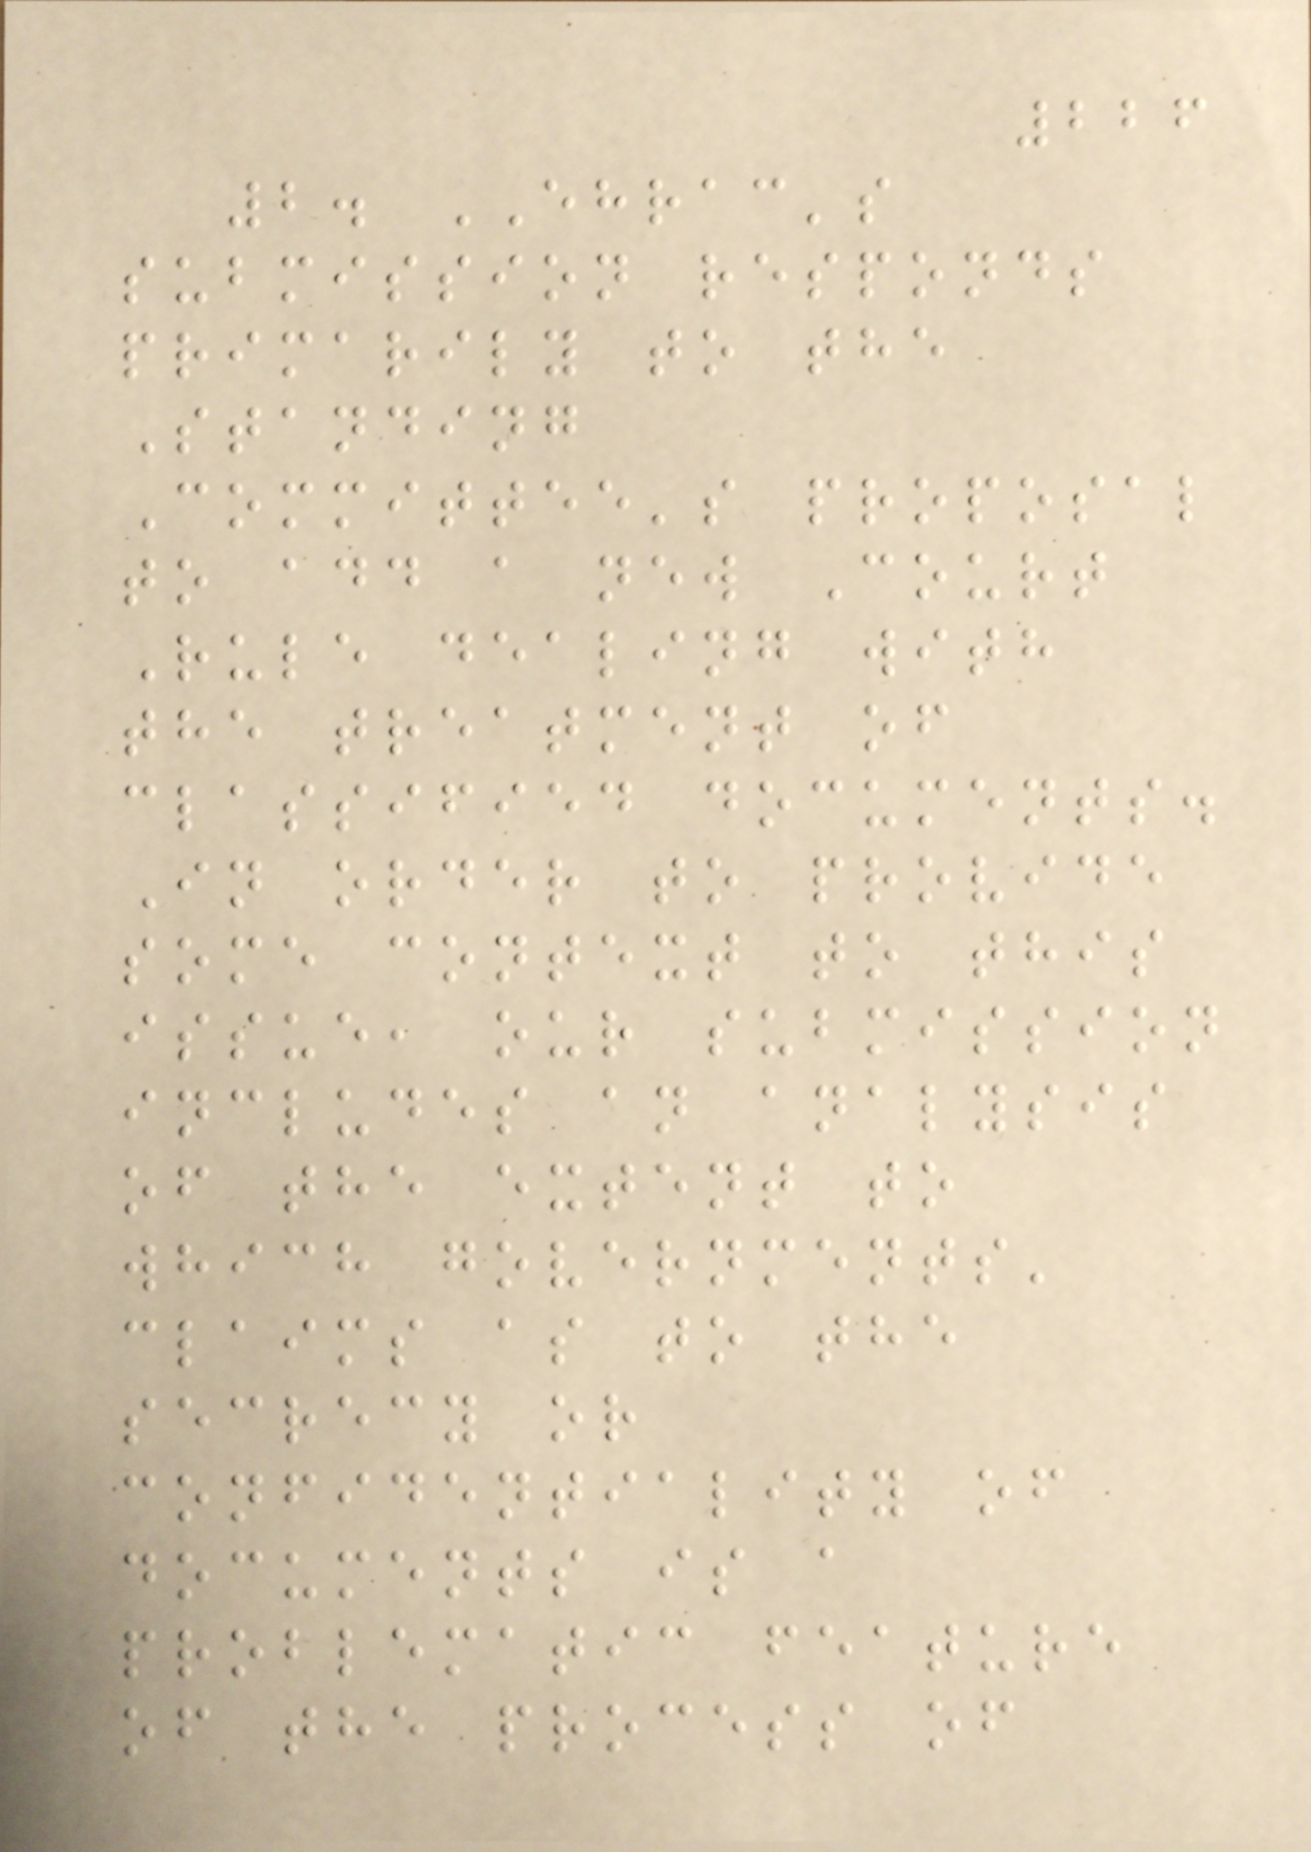226
2. EHRAC's
submission responds
primarily to the
Standing
Committee's proposal
to add a new Court
Rule dealing with
the treatment of
classified documents.
In order to provide
some context to this
issue, our submission
includes an analysis
of the extent to
which governments'
claims as to the
secrecy or
confidentiality of
documents is a
problematic feature
of the process of
